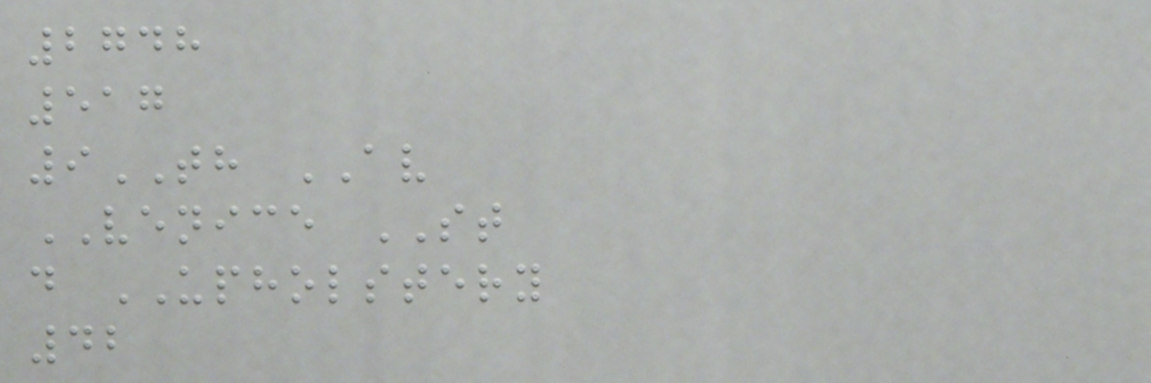2748
517
9TH AV
VENICE ST
d UPHOLSTERY
42
